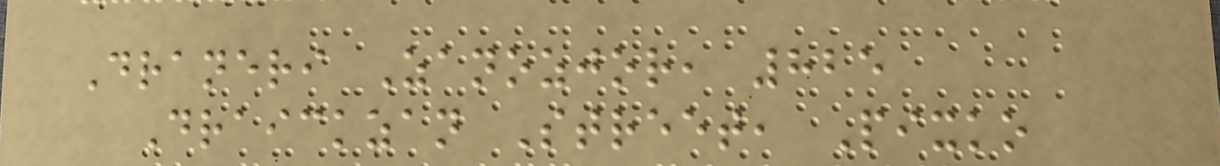Draneri Zanozjor, 825
Draickzan Street, Pixko
